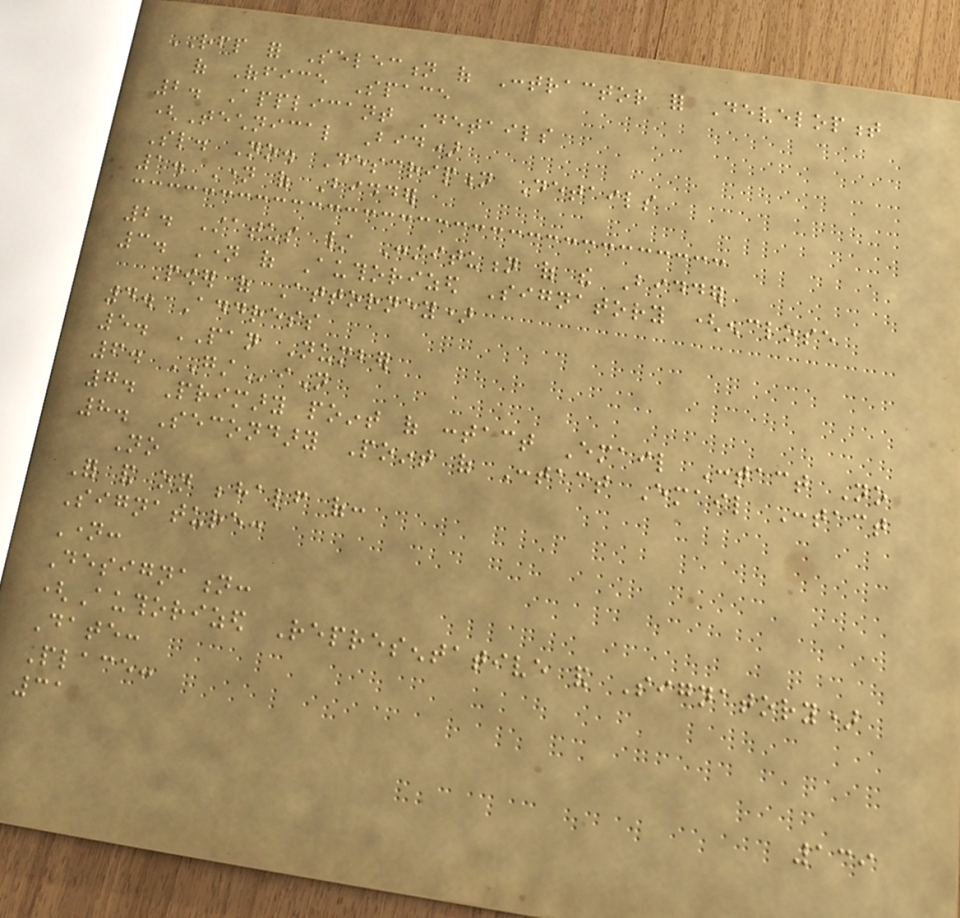RFP for Selection of Contractor for Development
of Office Space
2. Applicant Details
(Technical Bid)
Sl. No. Description Details
1. Name of Bidder
2. Status / Constitution of the Bidder
3. Name of Authorized Signatory (enclose
Power of Attorney)
4. Address
5. PAN Number
6. GSTiN
7. Primary point of contact Email Contact No
8. Secondary Point of Contact Email Contact
No
For and on behalf of:
Signature:
Name:
Designation:
(Authorized Representative and Signatory)
Date:
Place:
31
139
